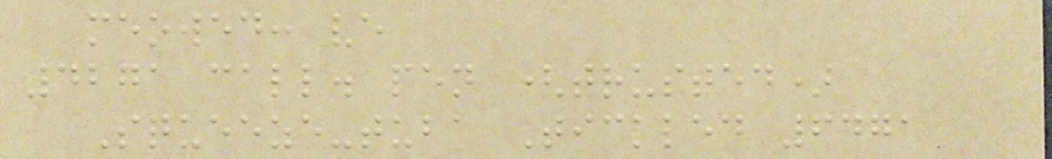meowed: ve
4271 call. pen (trusted)
Squeeze-tuba Tickled 6471
